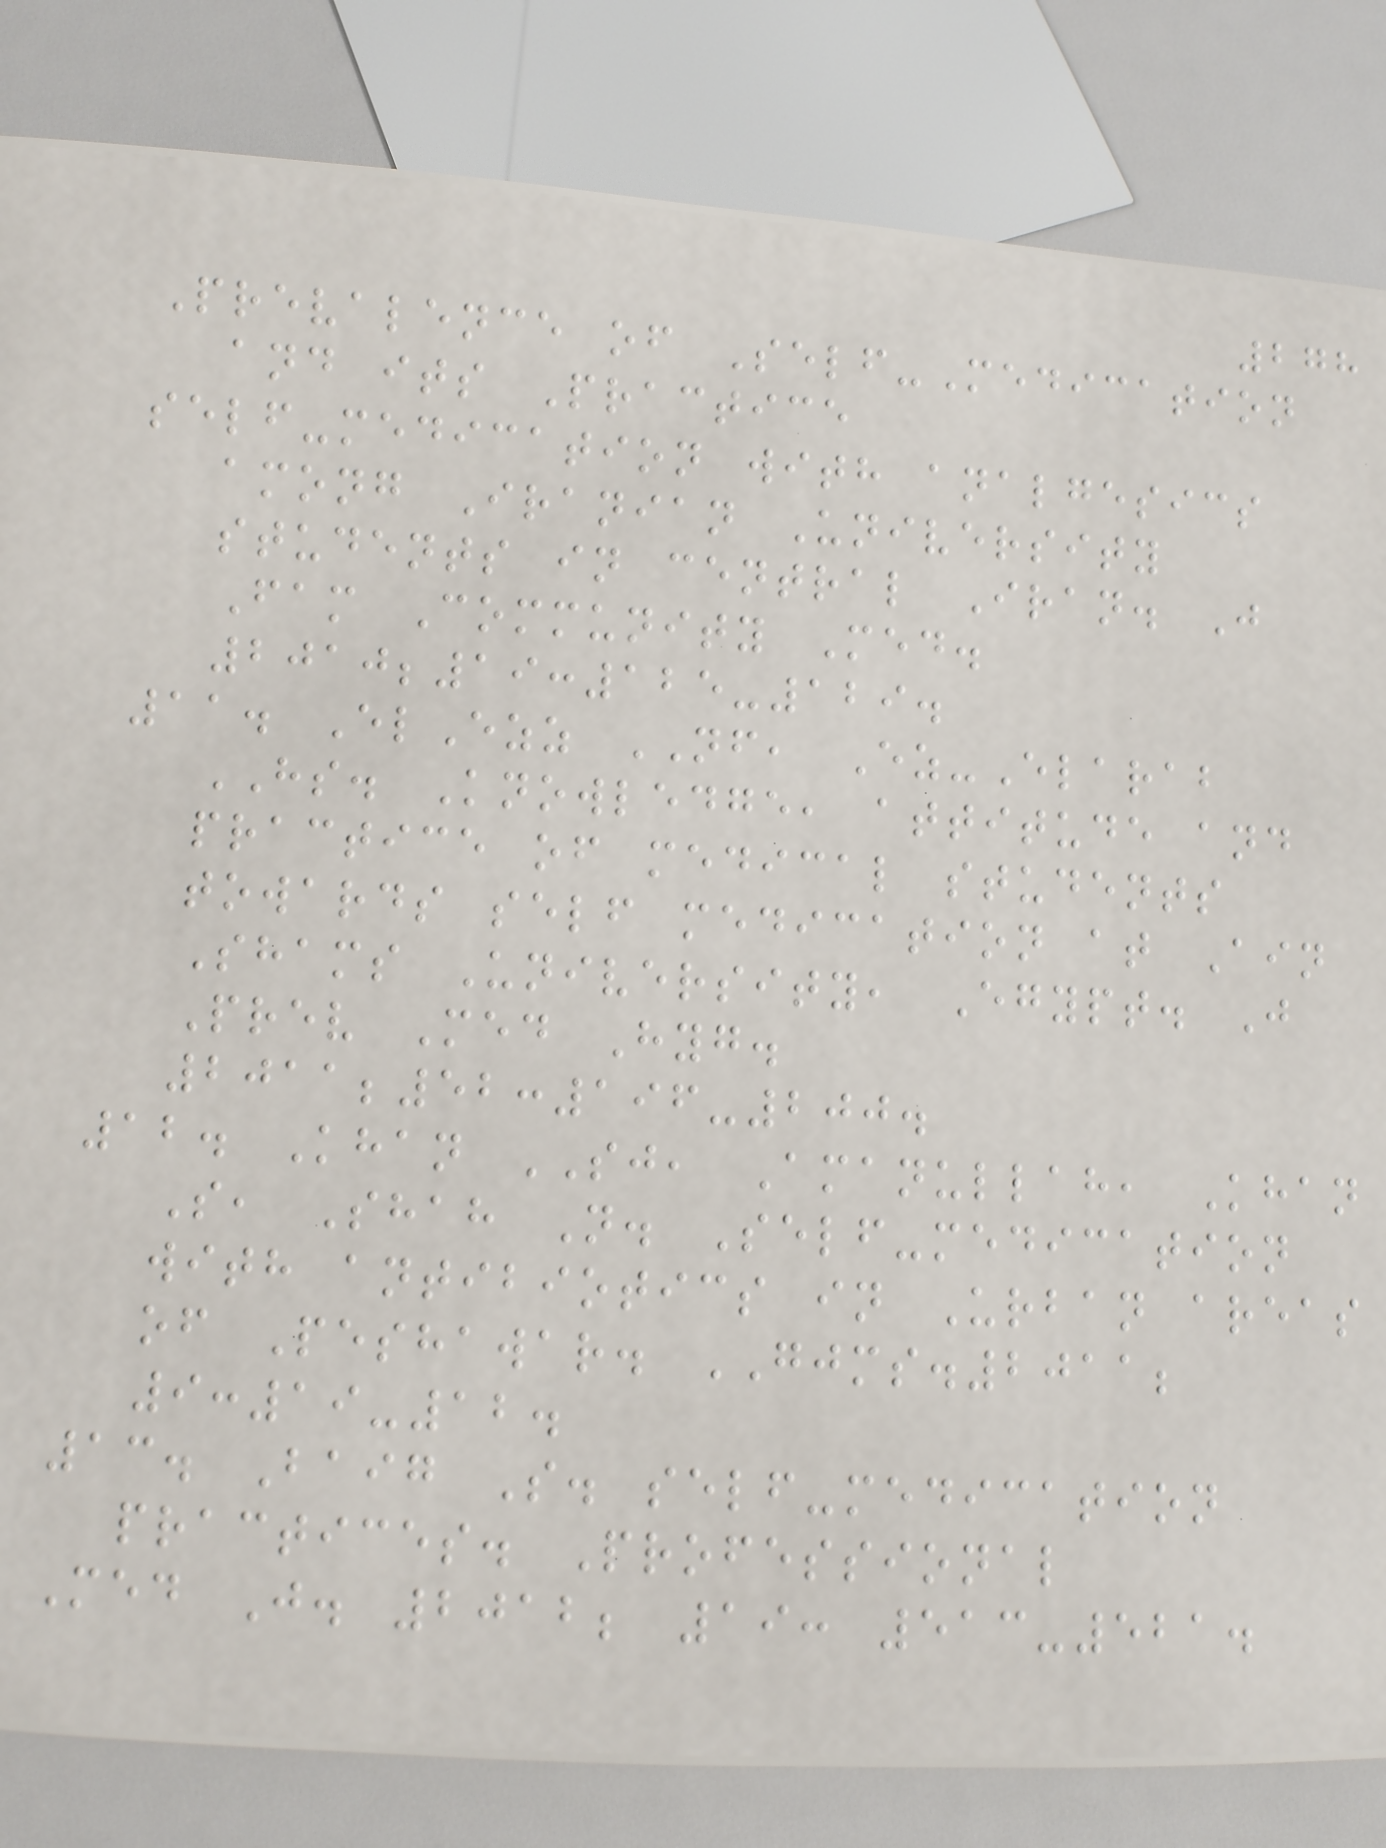278
Prevalence of Self-Medication
and its Practice
self-medication with analgesics
among Iranian University
students in central Iran. J
Fam Community Med.
2010;19:125-129.
11. ElEzz NF, Ez-Elarab
HS. Knowledge, attitude and
practice of medical students
towards self medication at Ain
Shams University, Egypt. J
Prev Med Hyg.
2011;52:196-200.
12. Khan SJ, Amanullah, Khan
S, Shah N. Self-medication
with antibiotics in Urban areas
of Peshawar. GJMS.2011;
9:19-12.
13. Baig S. self-medication
practices. Professional
Med J. 2012; 19: 513-521.
